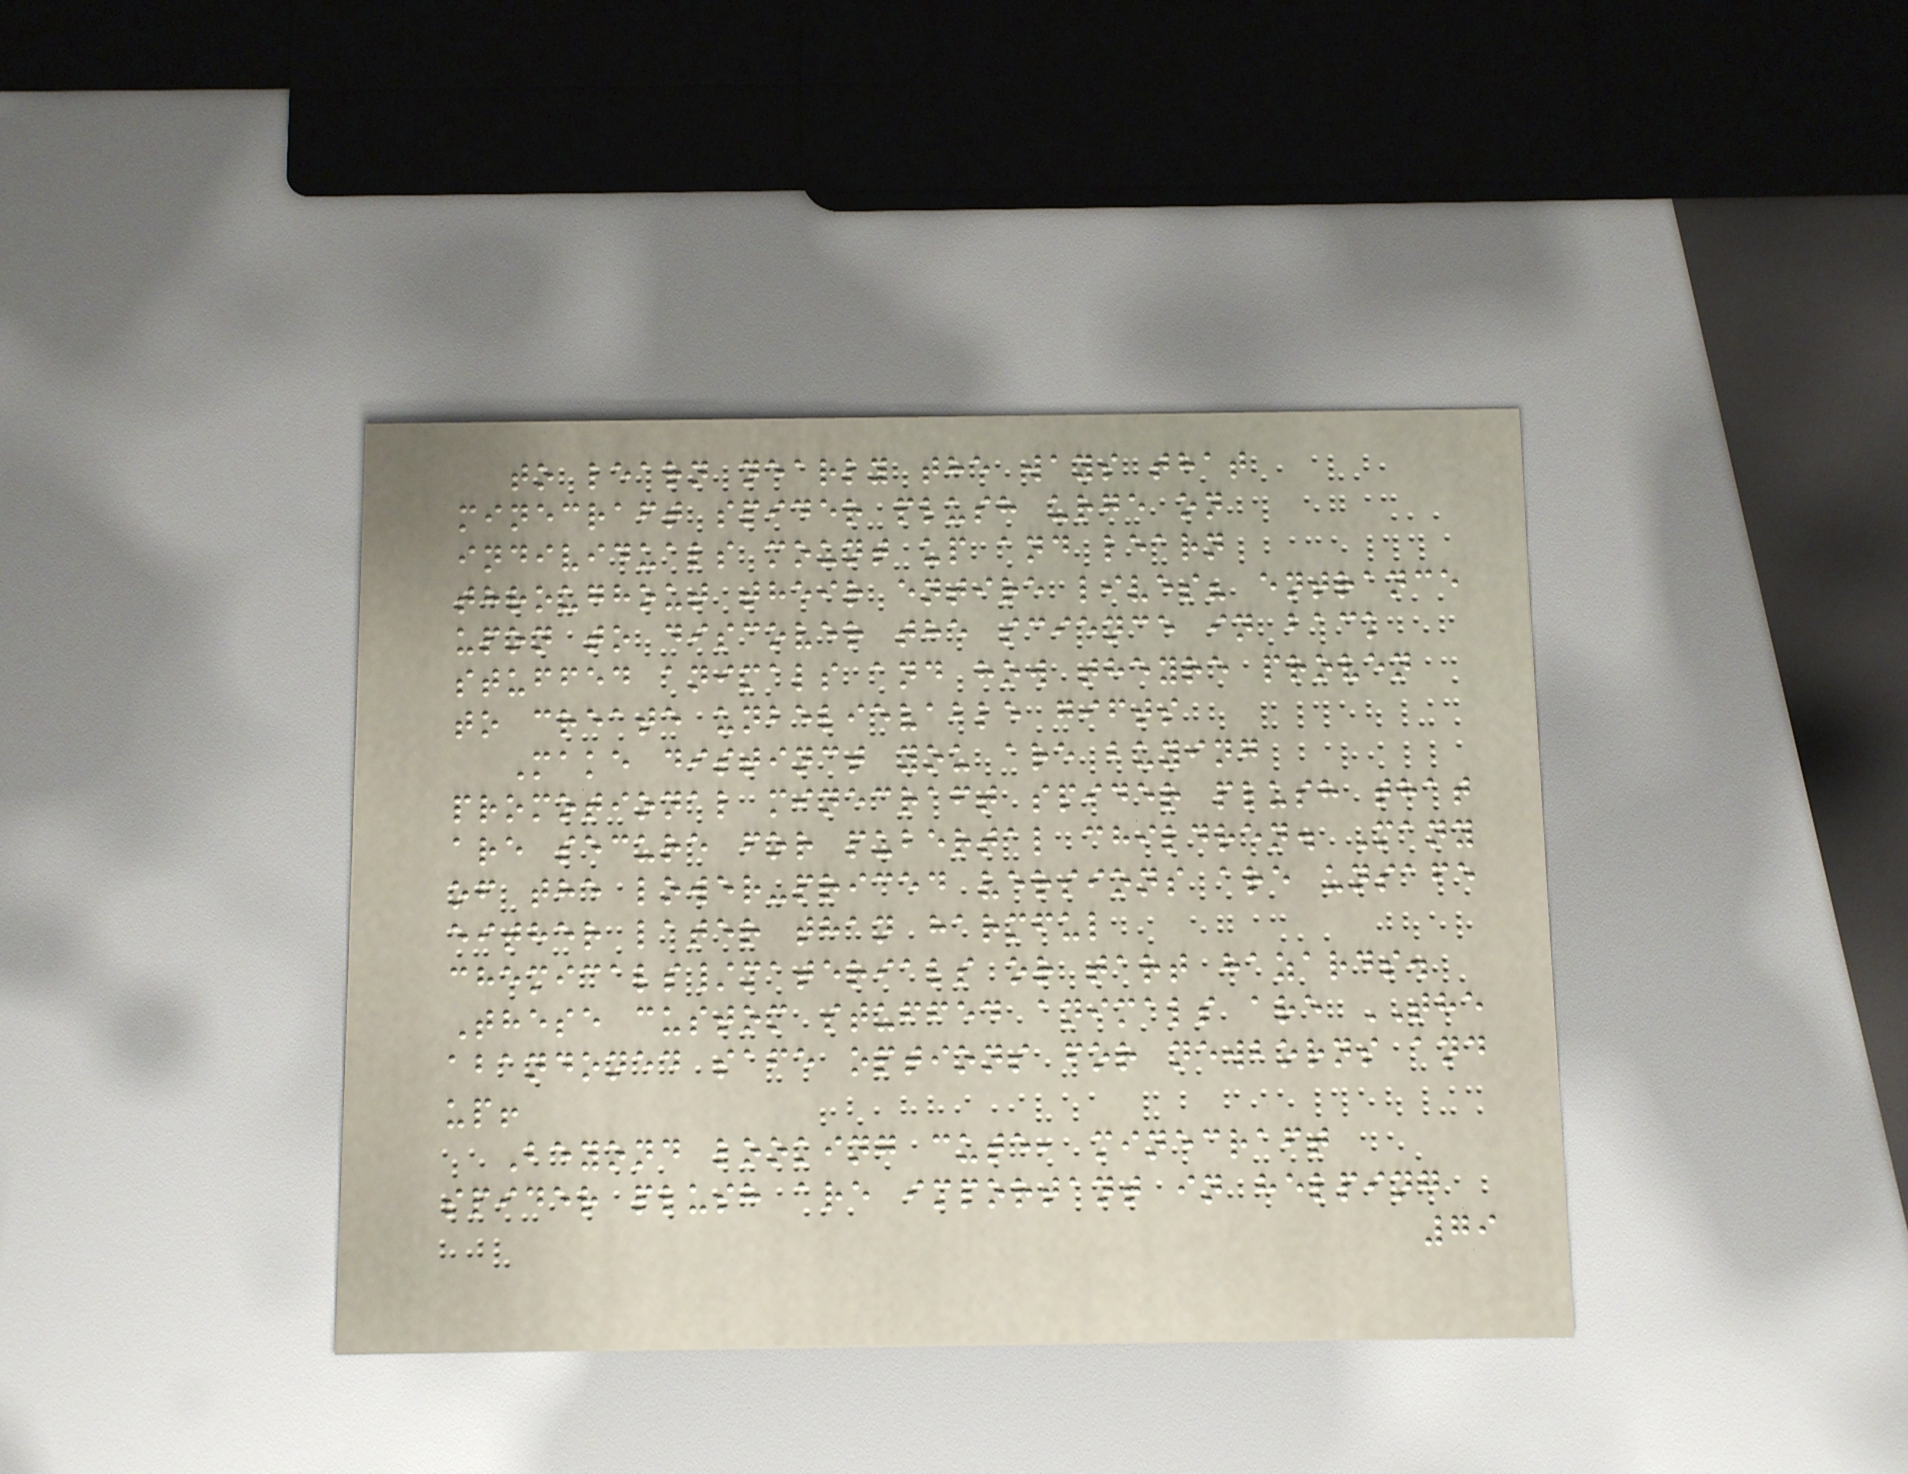to learn nearly the ways that
minecraft spider plush urge on
individuals mount up and learn
throughout their entire lives? entrance
upon to discover the science in back
stuffed animals and how theyre proven
to create unbelievable gifts
Make distinct you are buying
promotional minecraft spider plush that
are secure for pubertal children. Many
of the lower-priced versions are unsafe
either later than harmful
chemicals/materials or tart hazards.
These custom stuffed animals are THE
abandoned safe options for newborns and
up!
Beyond looking cute, minecraft
spider plush are important in helping
79
